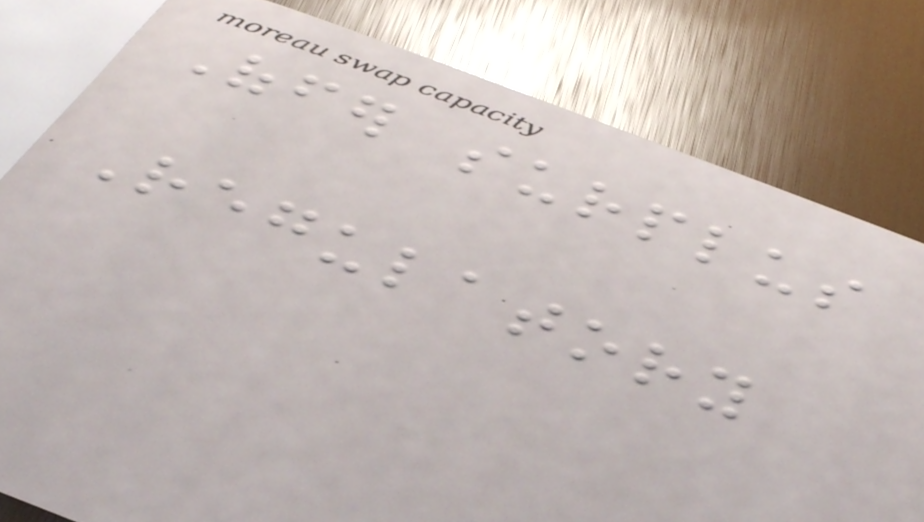Offer surplus
Regulatory
